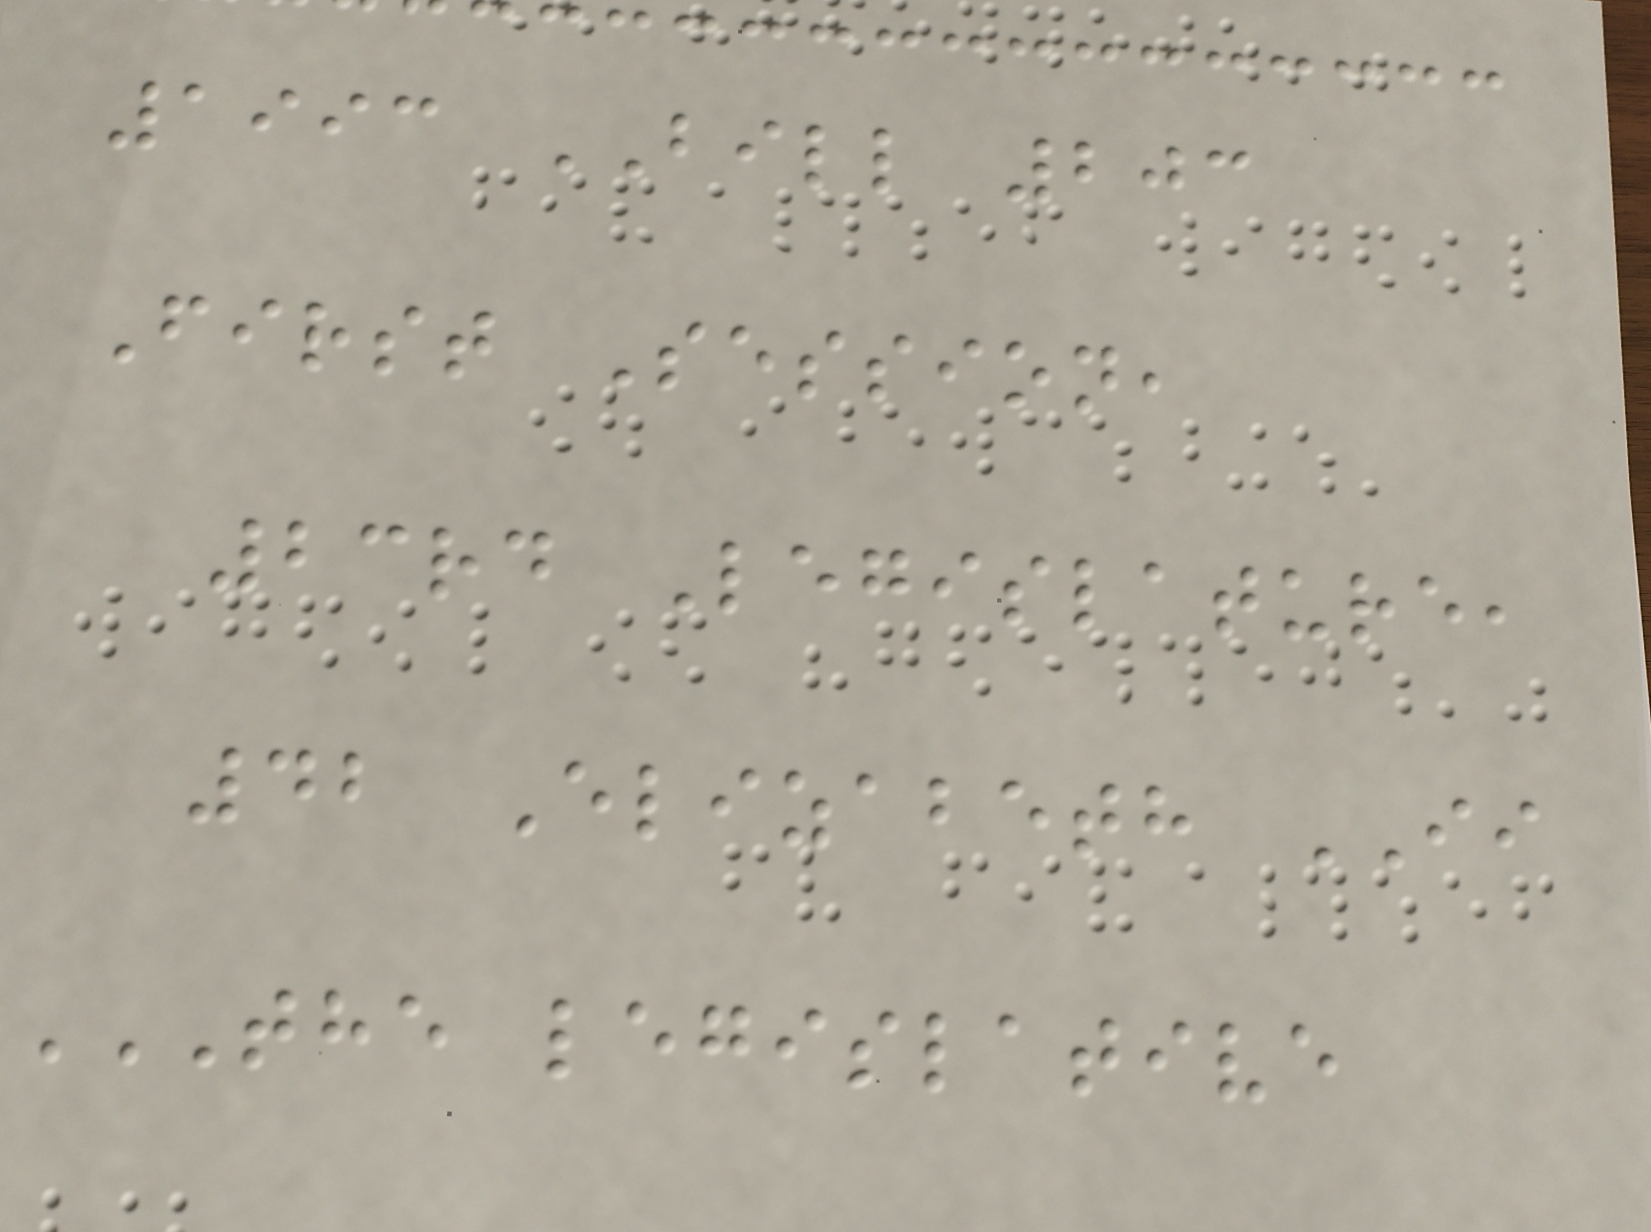1993 BILL 203
First Session,
23rd Legislature,
42 Elizabeth II
THE LEGISLATIVE
